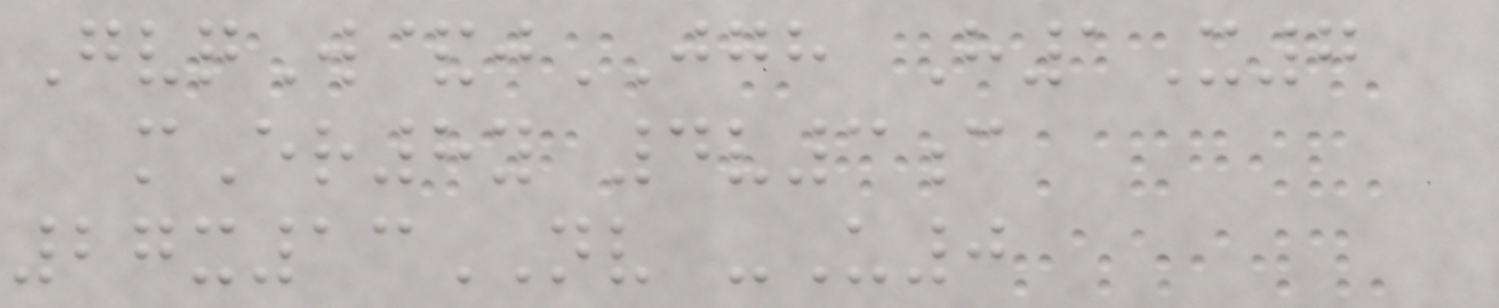GvqW&jJGH H1X7
mEr8y 4v3c
27x13NV -U0
